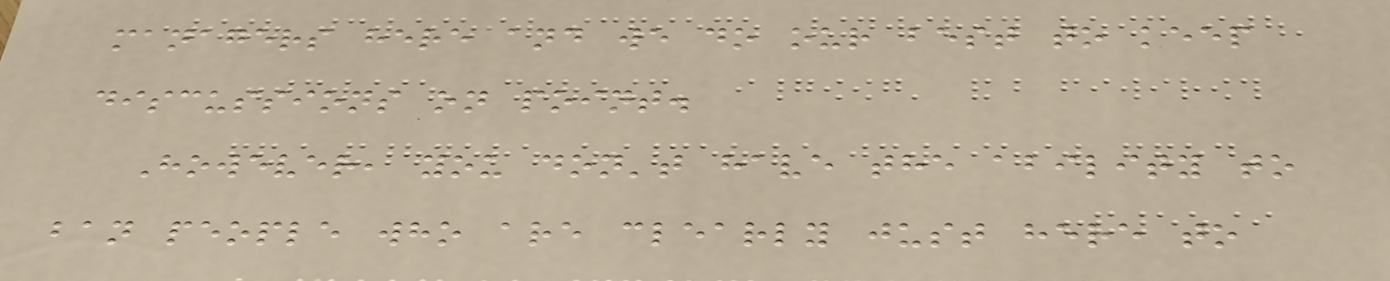managers here and we do our best to keep
discussions on point.
However, you don't have the ability to
ban people who are clearly just here to
